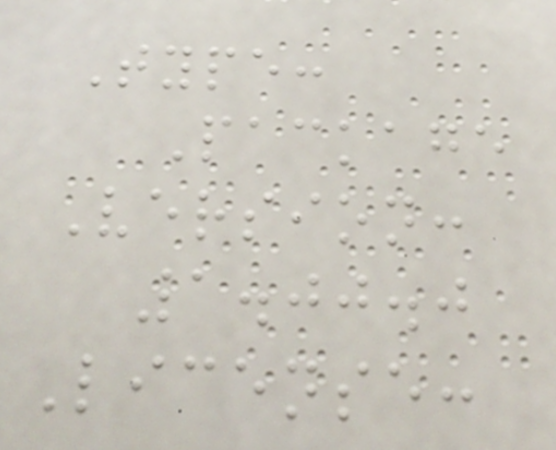Type:
Package
Version:
1.00.0
License:
